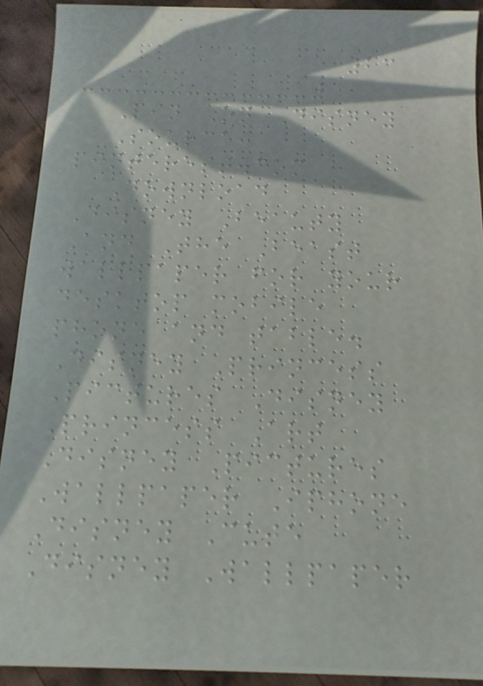23
Pin On Disney
Source:
pinterest.com
Download
Disney Beauty
And The Beast
wallpaper for your
desktop mobile
phone and table.
Disney Princess
Pictures Disney
Princess Art
Disney Pictures
Wallpaper Iphone
Disney Cute
Disney Wallpaper
